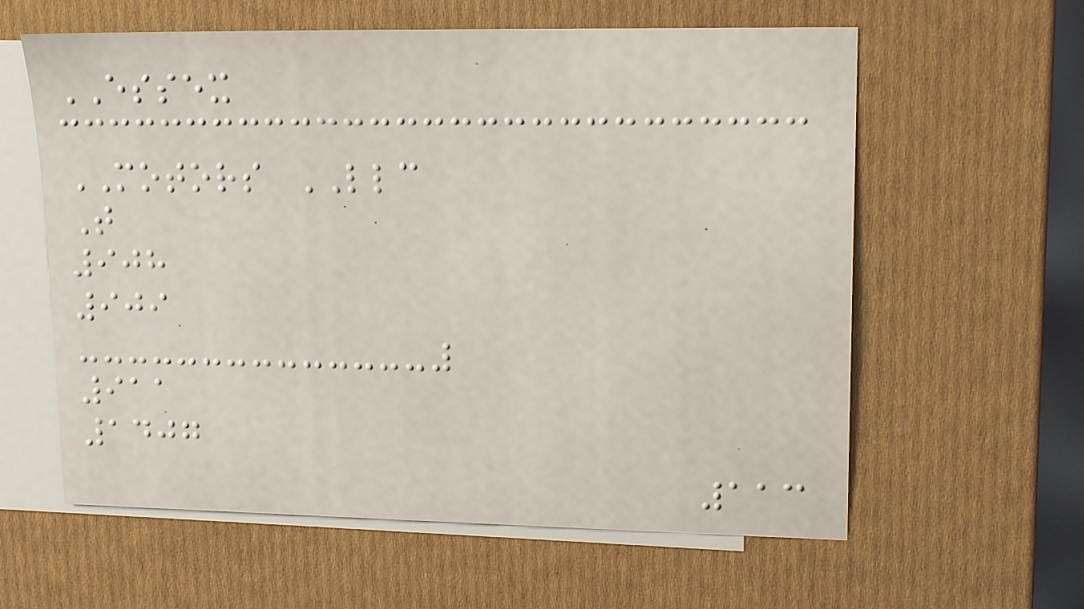ESSEX
MOTORS LLC
T
908
909
911
1407
113
